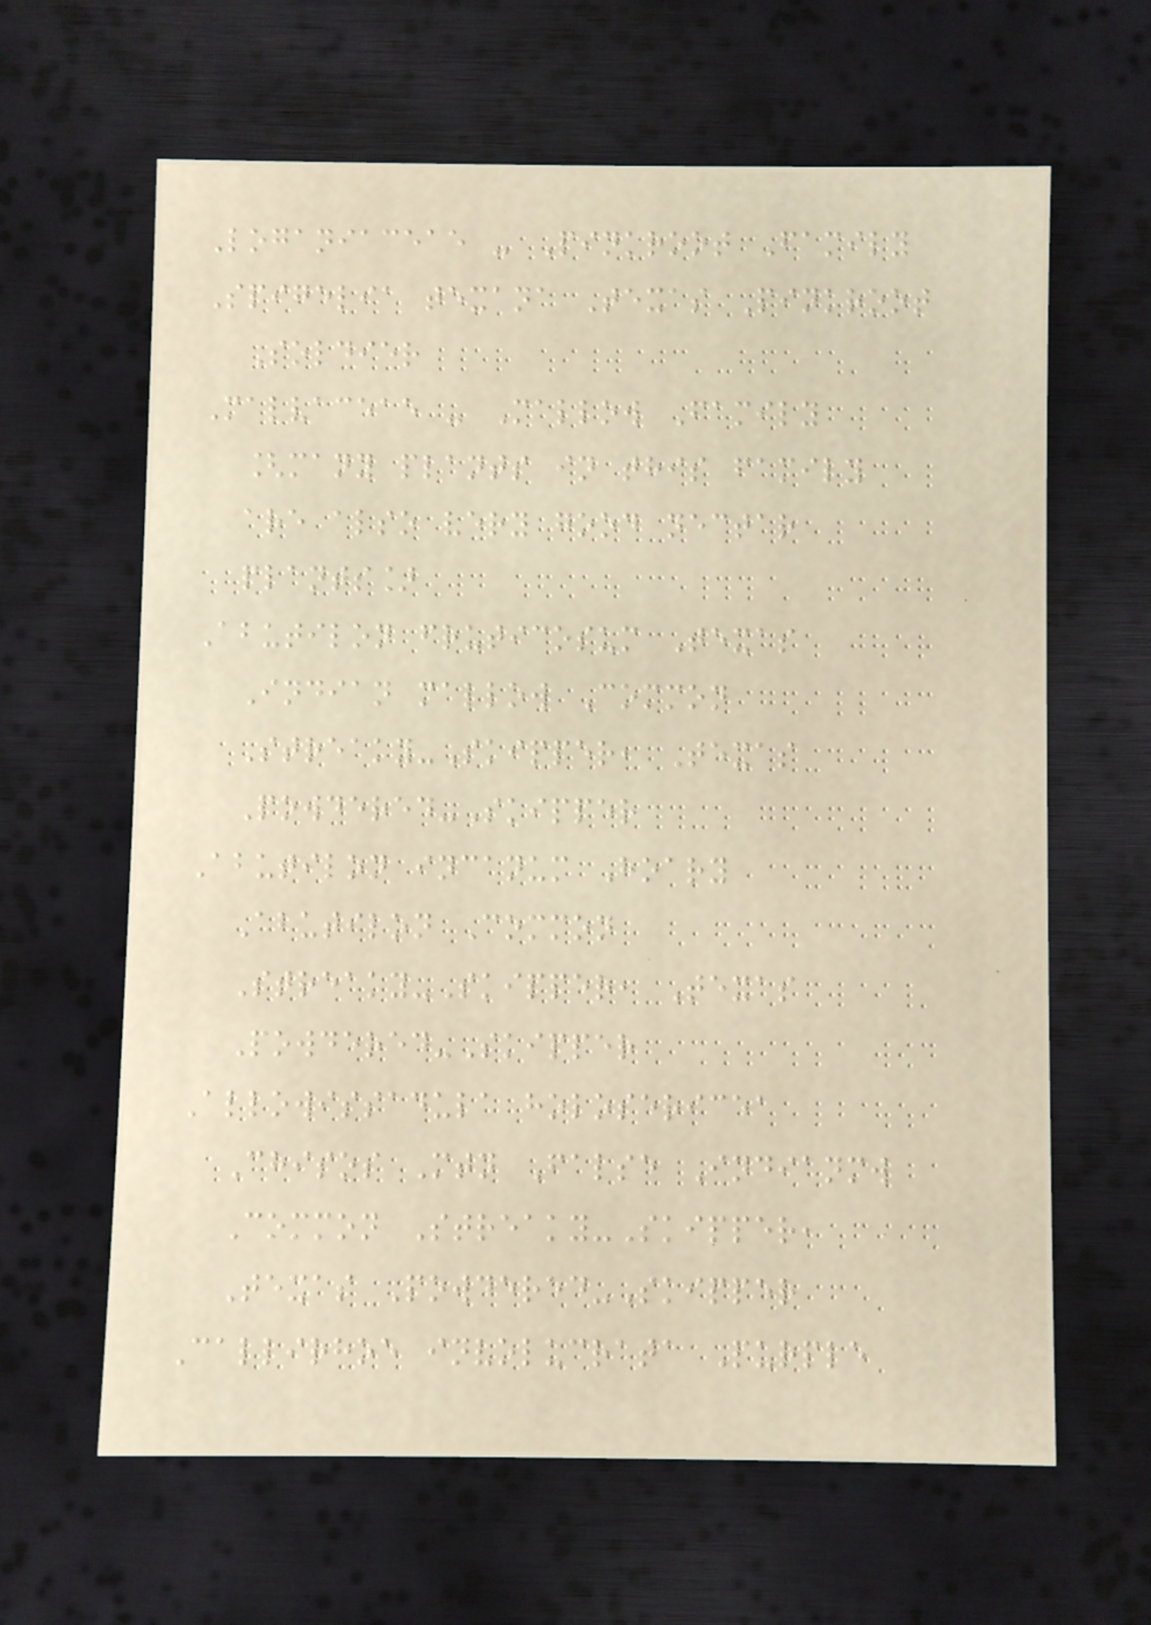Loganiaceae - Pinkroot Family
Spigelia texana Texas Pinkroot
Soldier
Malvaceae - Mallow Family
[many plants in this family
are also very good nectar
plants]
Abutilon fruticosum Texas
Indian mallow Common
Streaky-Skipper, Texas
Powdered-Skipper
Abutilon incanum Hoary
Abutilon Common
Streaky-Skipper, Texas
Powdered-Skipper
Allowissadula holosericea
Chisos Mtn False Indianmw
Common Streaky-Skipper,
Texas Powdered-Skipper
Callirhoe involucrata Purple
